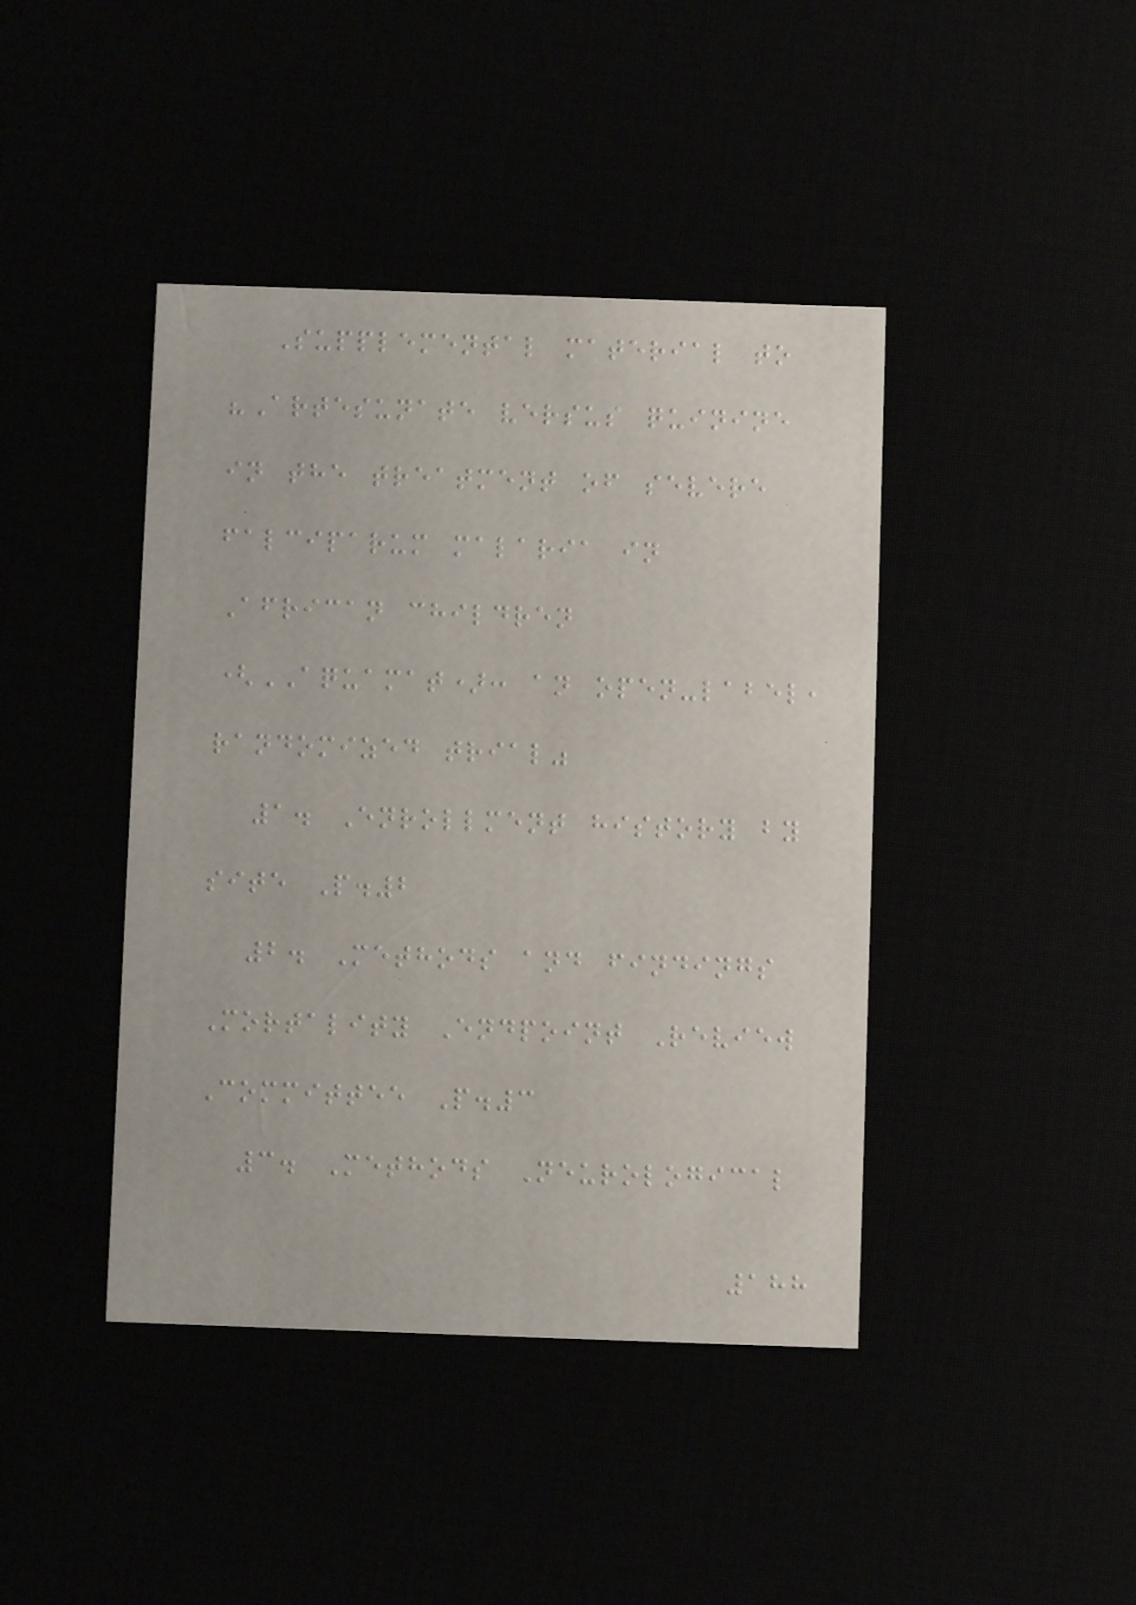Supplemental material to
"Artesunate versus quinine
in the treatment of severe
falciparum malaria in
African children
(AQUAMAT): an open-label,
randomized trial"
1. Enrollment history by
site P.2
2. Methods and findings
Mortality Endpoint Review
Committee P.3
3. Methods Neurological
188
